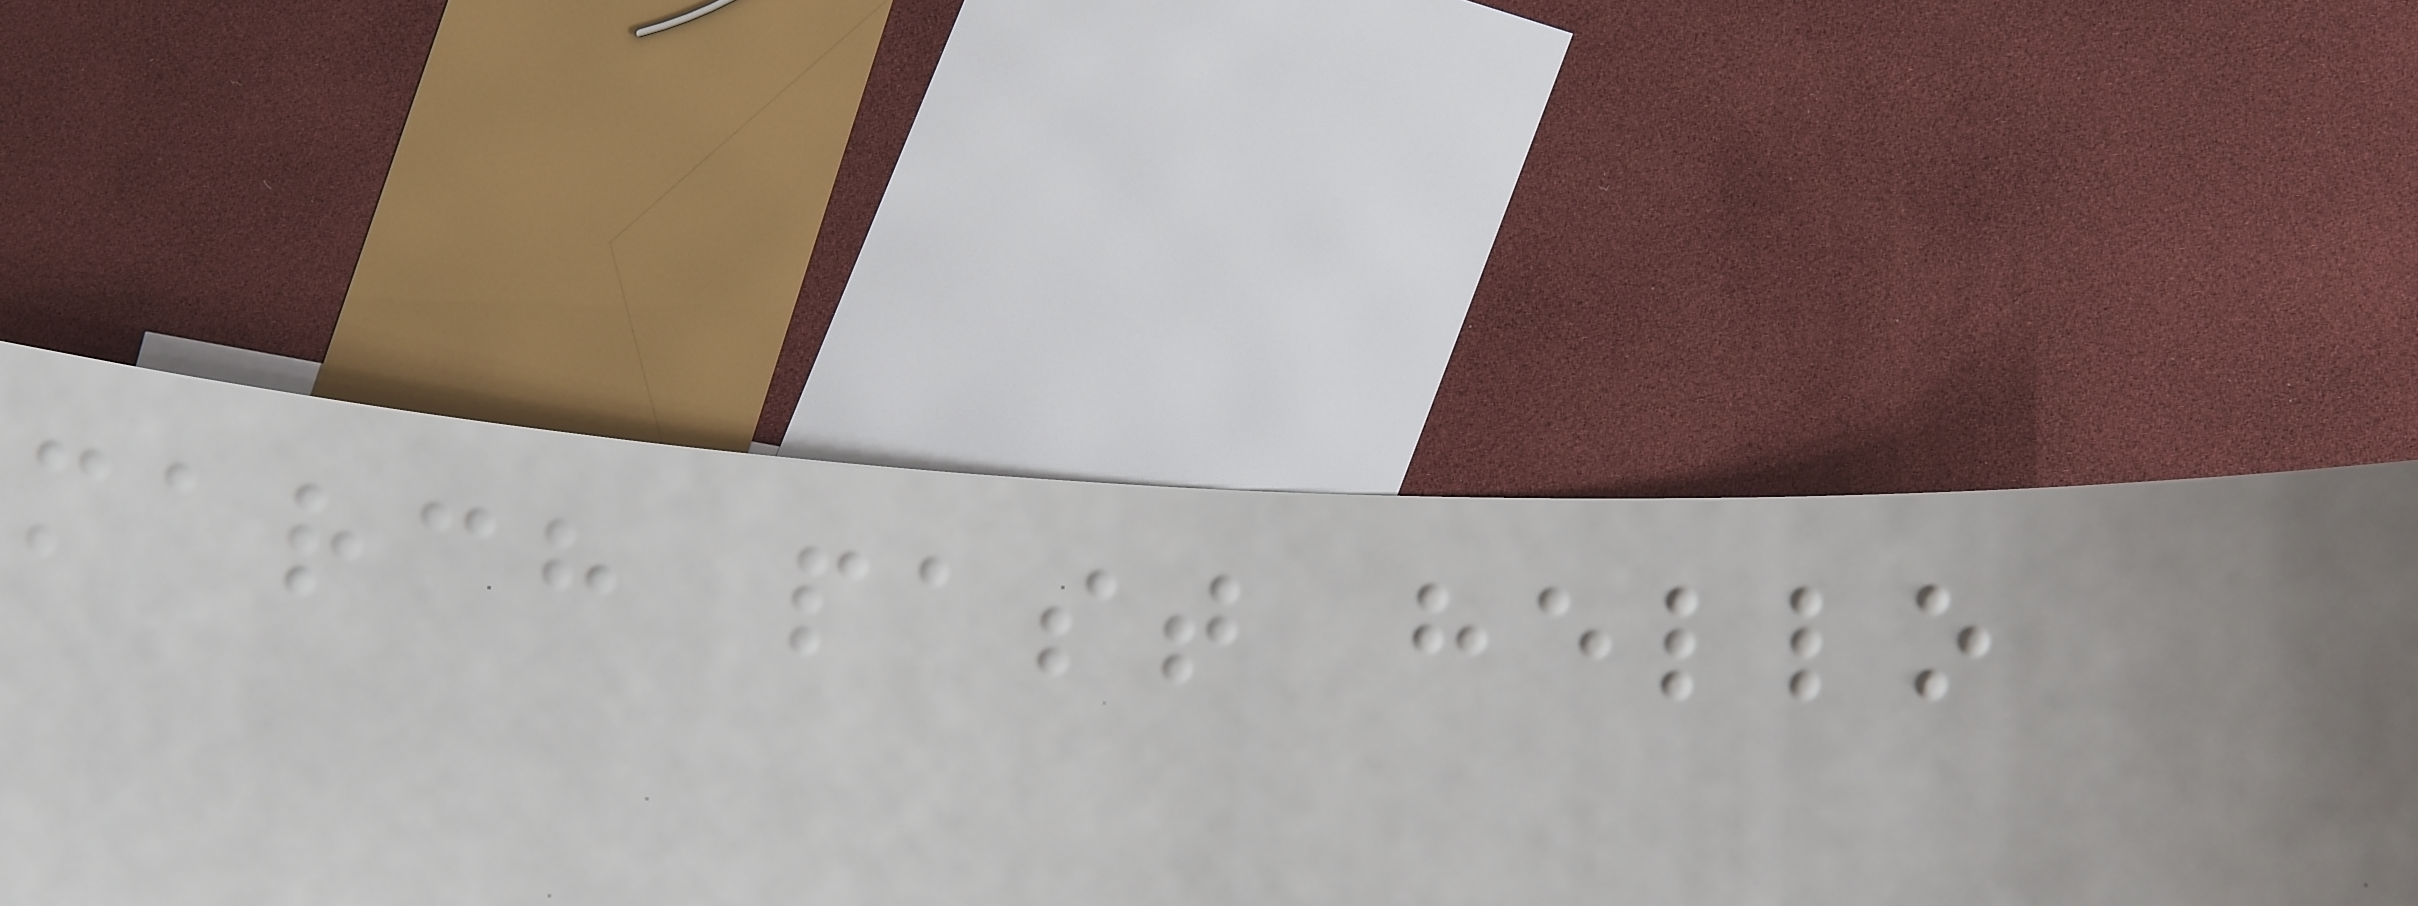march past hello
